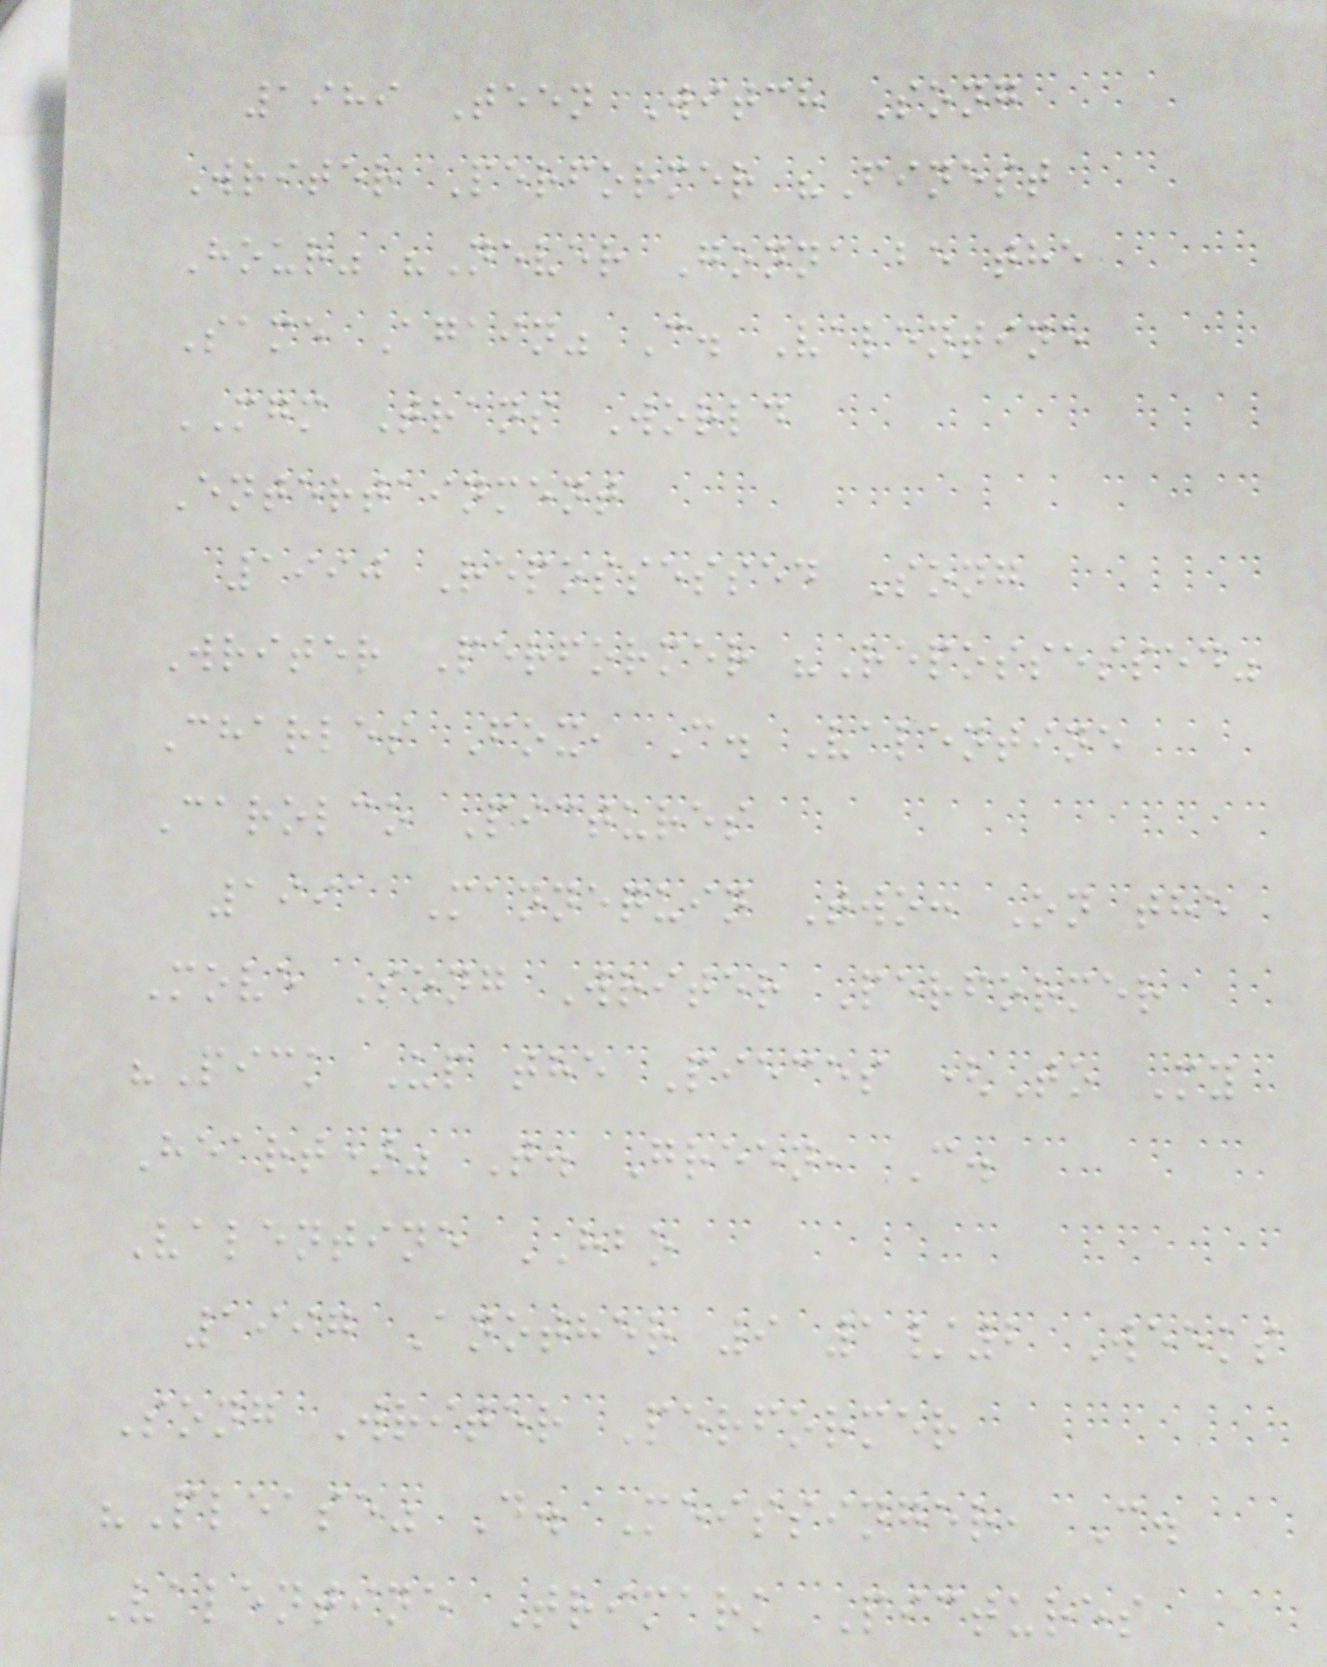1989 Teen Witch Song
Writer Performer "Finest
Hour" "Never Gonna be the
Same Again" C. Valentine
MGM Trans World
Entertainment
1990 Repossessed Song
Writer Performer "Repossessed"
Charles Fox, C. Valentine
Carolco Pictures
1991 Mannequin Two: On the
Move Song Writer Performer
"Pick Up the Pieces (To My
Heart)" T. Green, C.
Valentine HBO
1997 Another 9 1/2 Weeks
Song Writer Performer
"Please" D. Meissinger, C.
Valentine Trimark Pictures
